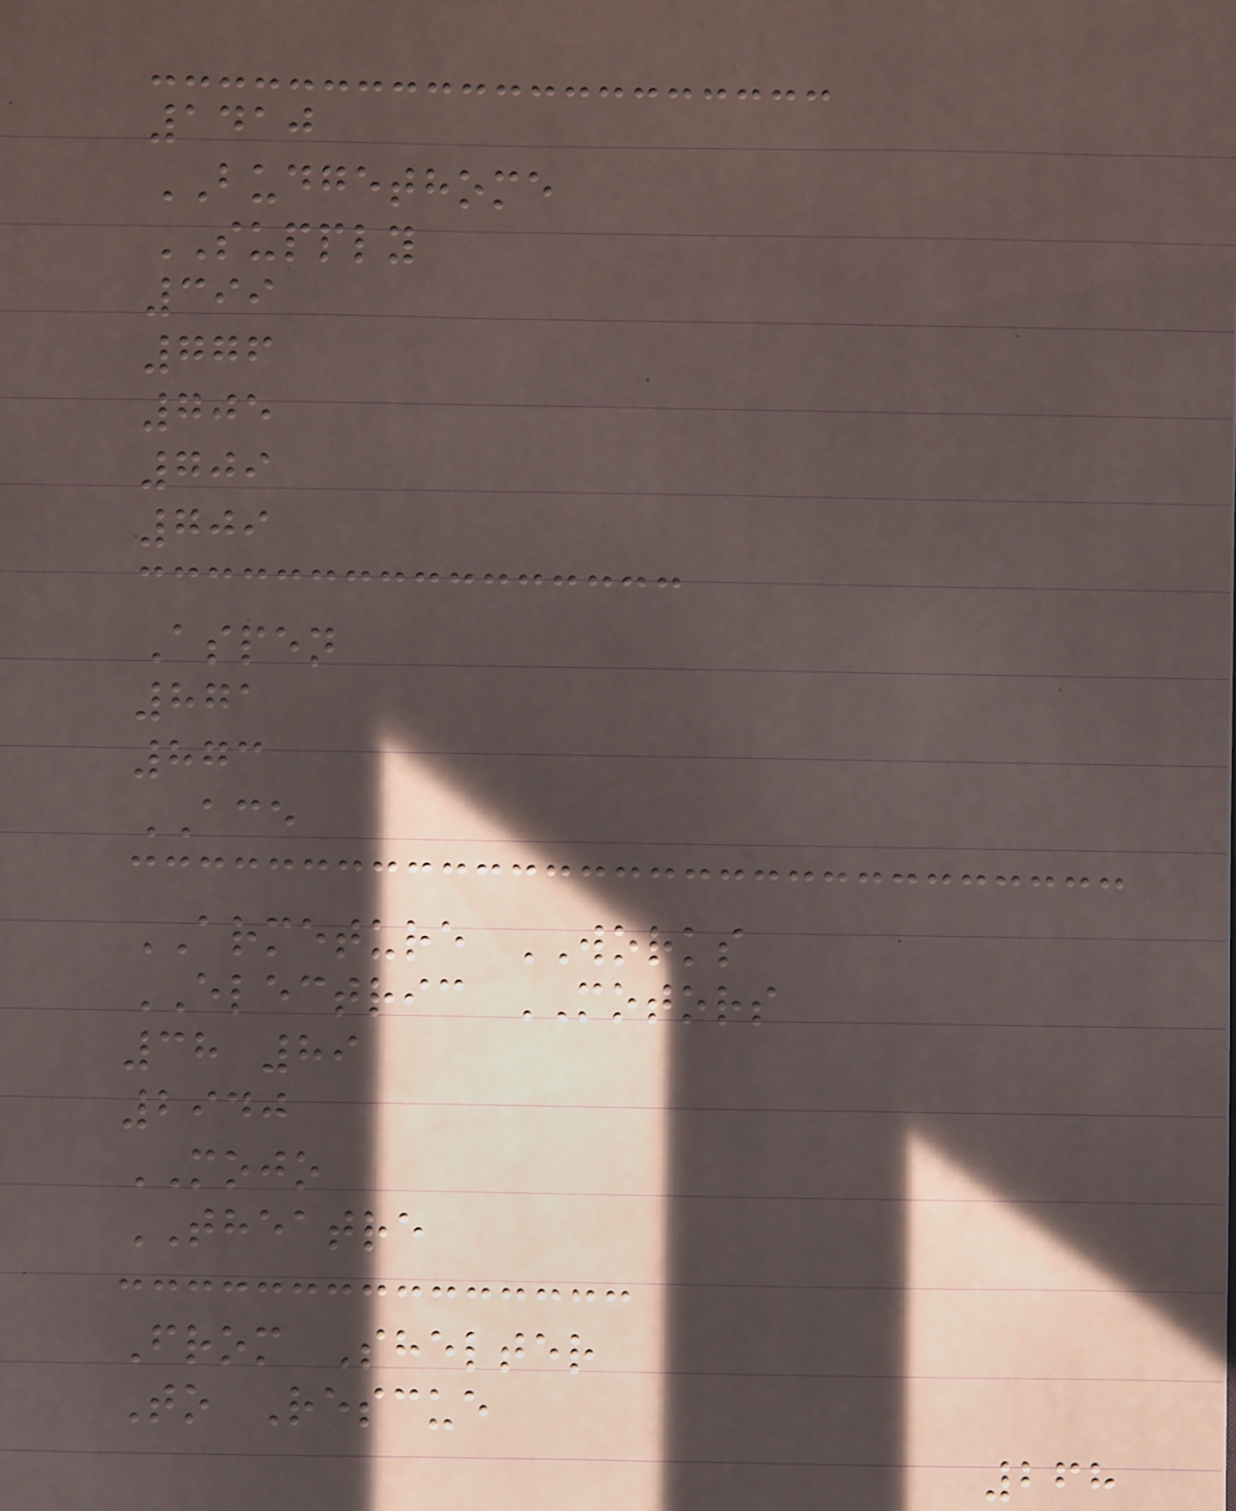1410
BUDGETHOME
SUPPLY
399
776
705
709
709
Aspen
871
873
ACE
ARMETURE WORKS
ELECTRIC MOTORS
38 89
2940
MOJO
THEATRE
From Shelter
To Rescue
268
